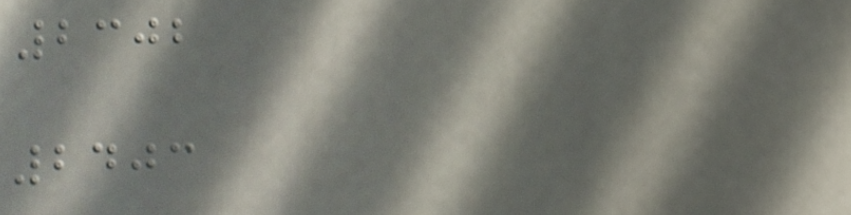2302
2403
